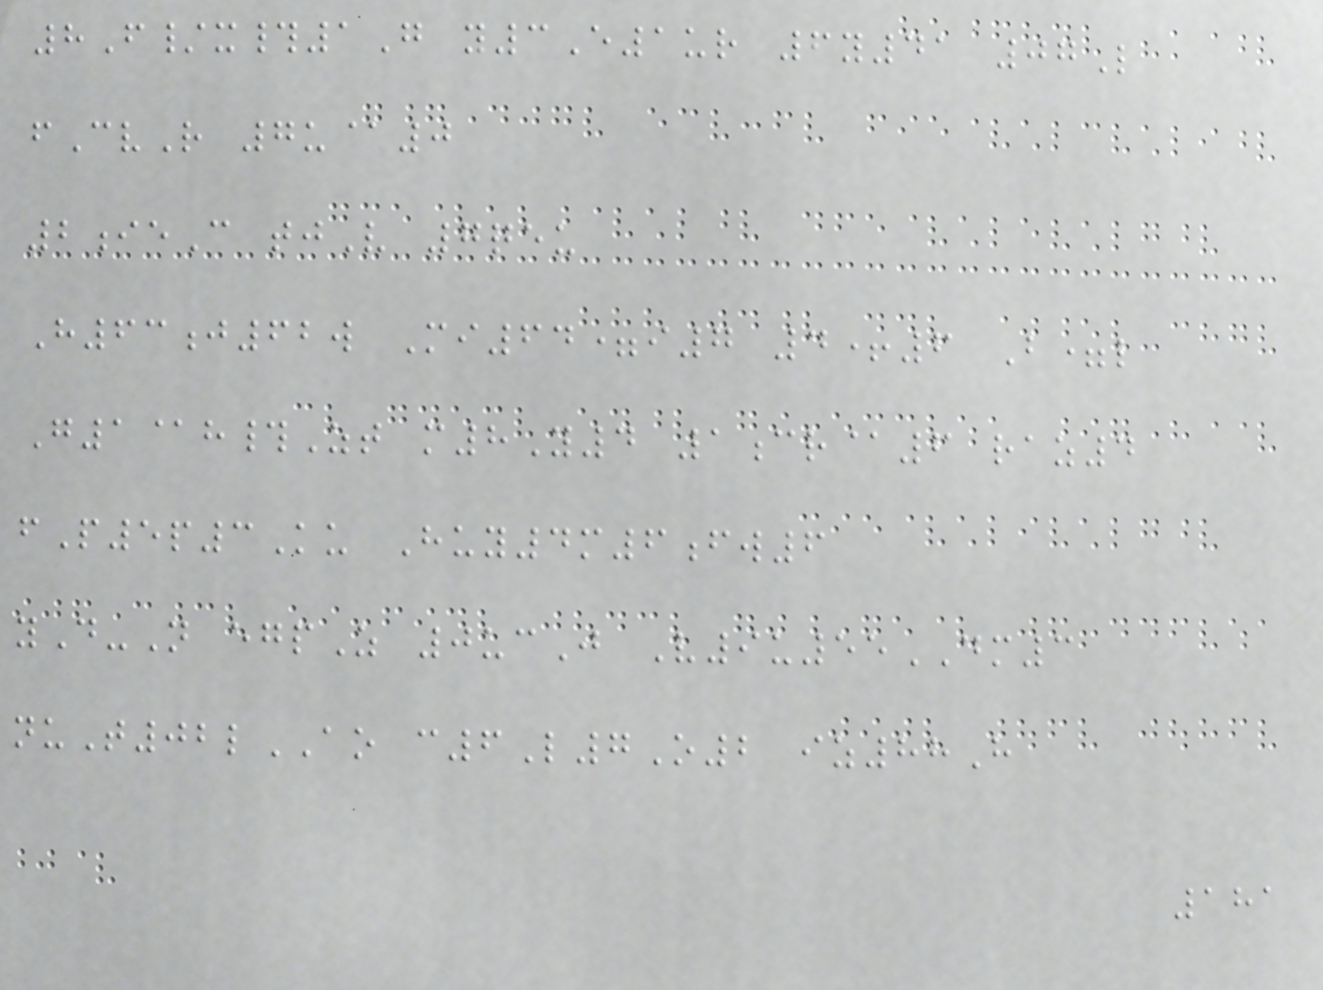8F/x#1G y3E1ur 6y41 07L
fCvR 7u@0
2ieC tjV 7qeu
H63j62w Mi64=i7 4+6 B=l
G1@h#Zt m8Y4 1cr@6 raz4
fP5p3Ku Huy4m6fw6
yD-N egpZ 0ucJ V9u55DM3
nuT02lAO c6L7O2 iz88H
181
